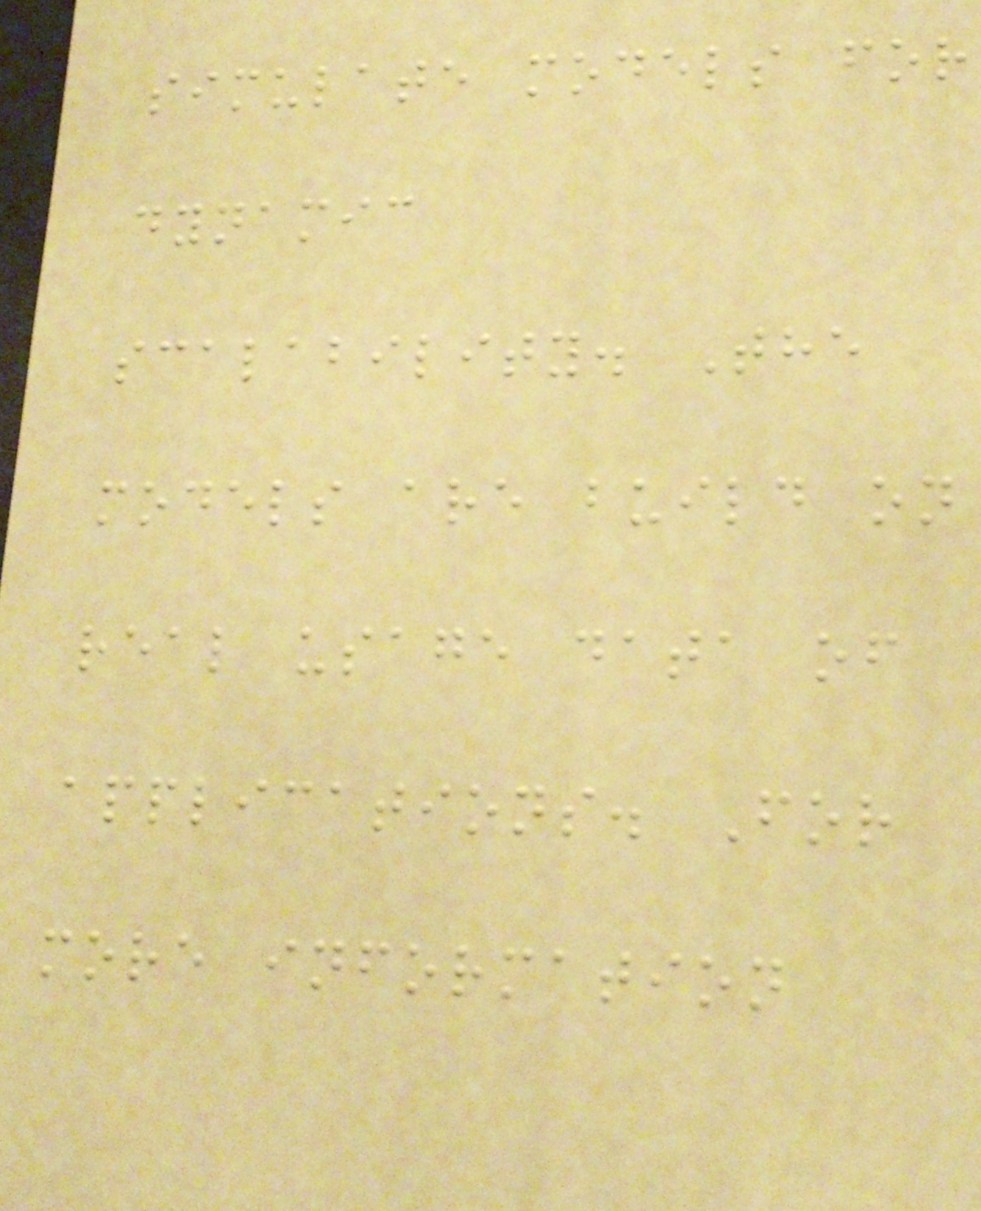simulate models for
dynamic
scalability. The
models are build on
real usage data of
applications. For
more information
